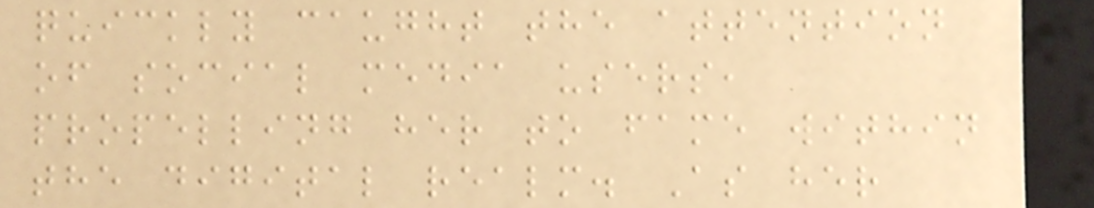quickly caught the attention
of social media users,
propelling her to fame within
the digital realm. As her
